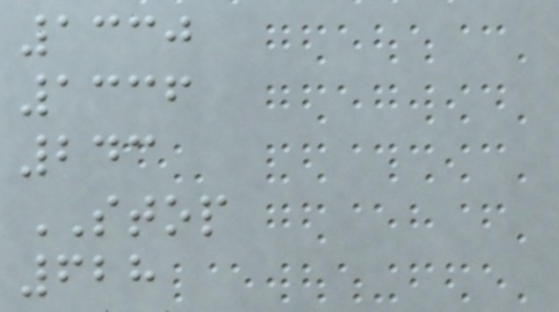1330
1336
243
STOP
628
